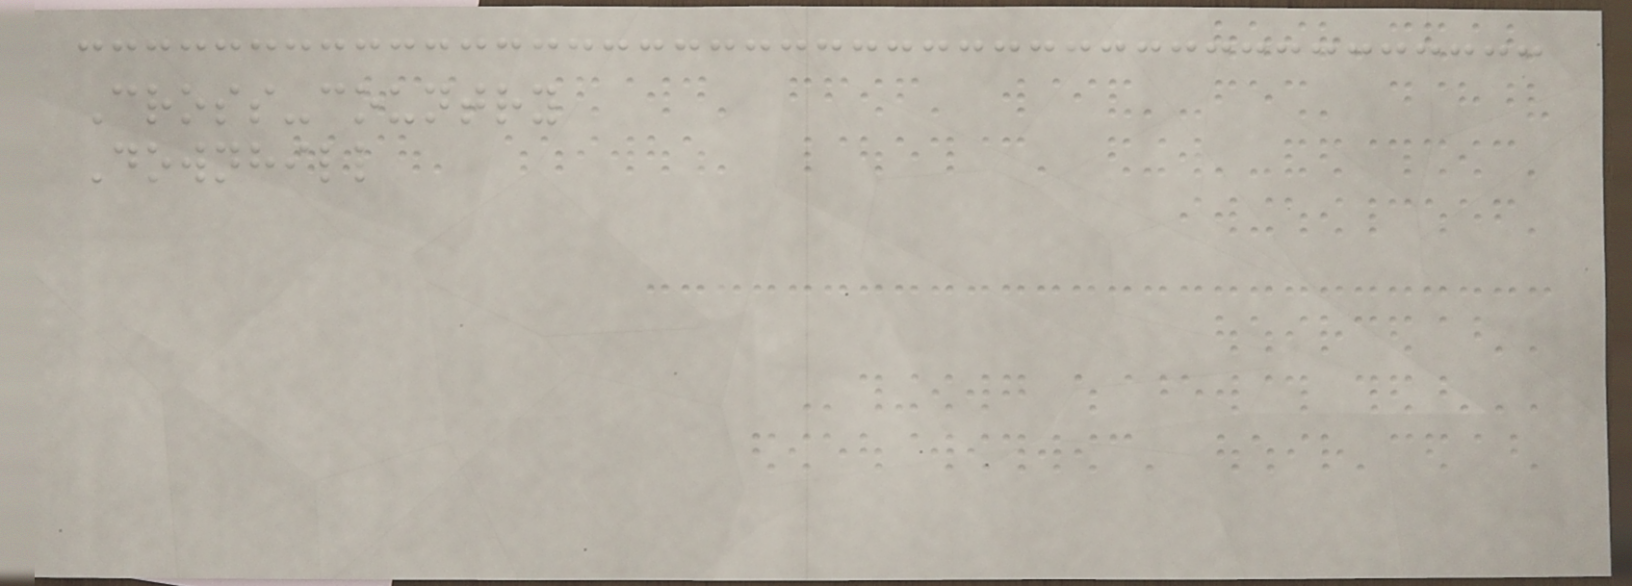Cross-country
Downhill
